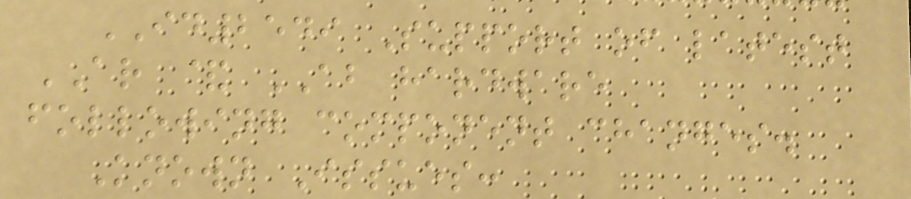ID2549 Support of latest
AR & AB hardware
following component changes.
Known Issues:
